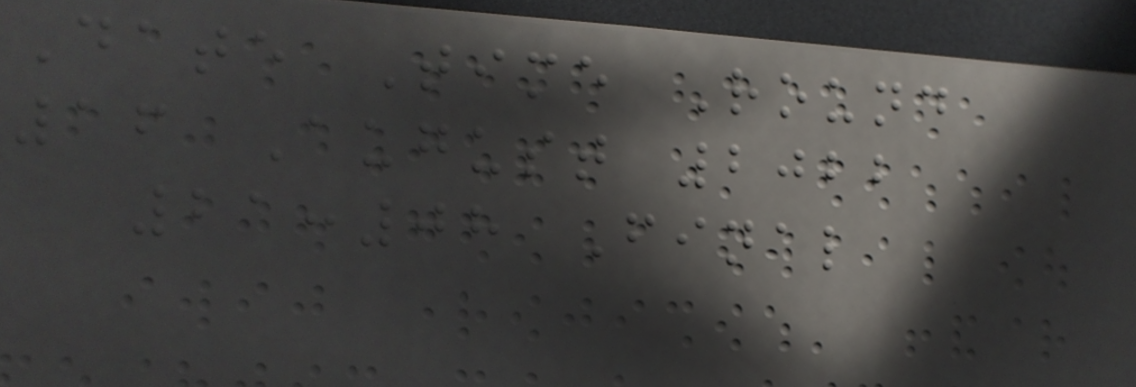Date Time Round
16 August 2022
21:08 Final
